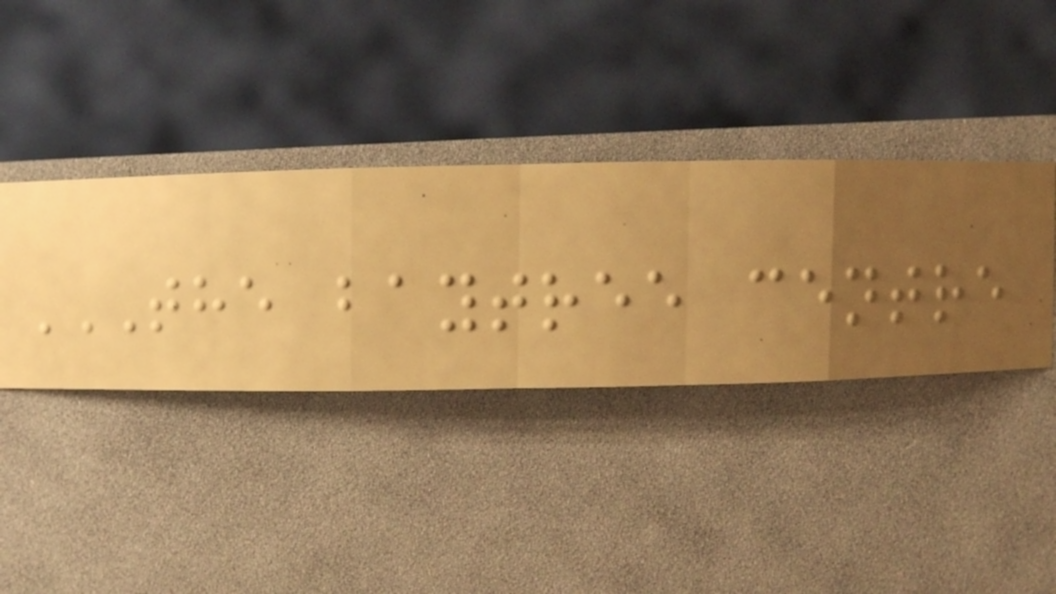THE BAYTREE CENTRE
